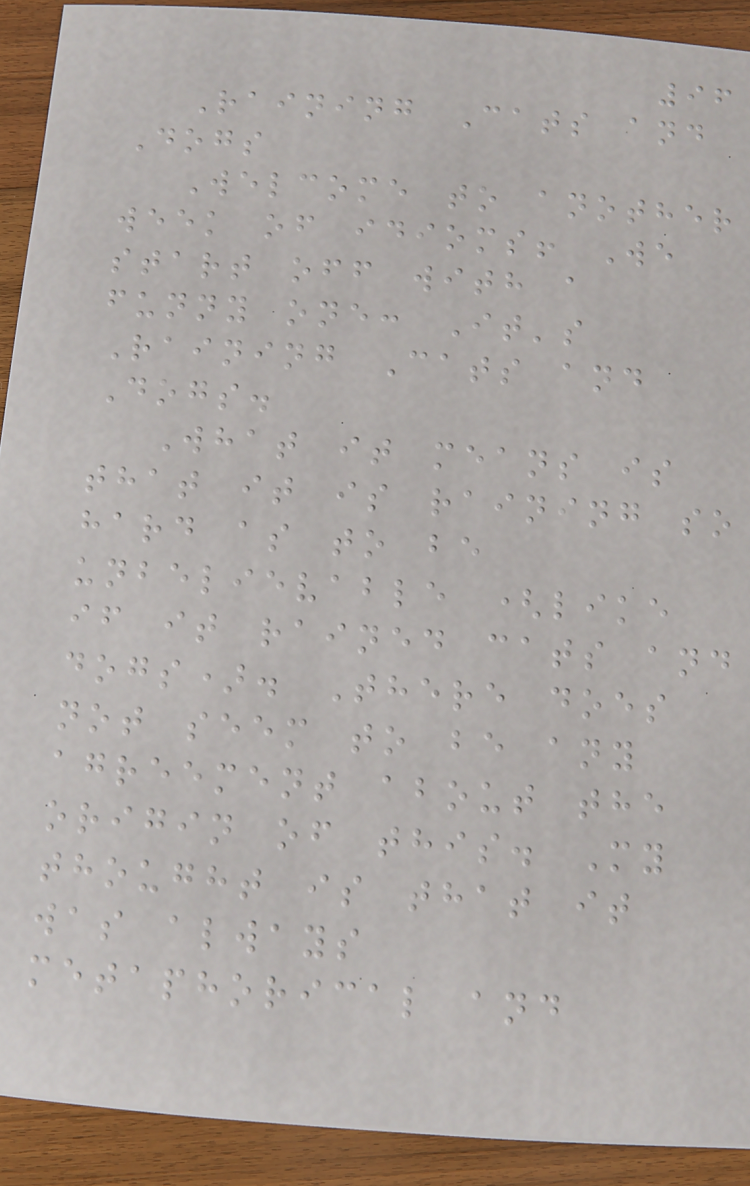96
Raining Cats and
Dogs
Welcome to another
week of idioms! We
start off with a
funny one: It's
Raining Cats and
Dogs.
What it means is
that it is raining so
hard as to be
unbelievable (like
if it rained cats and
dogs). There does
not seem to be any
agreement about the
origin of this. My
thought is that it
was always
metaphorical and
